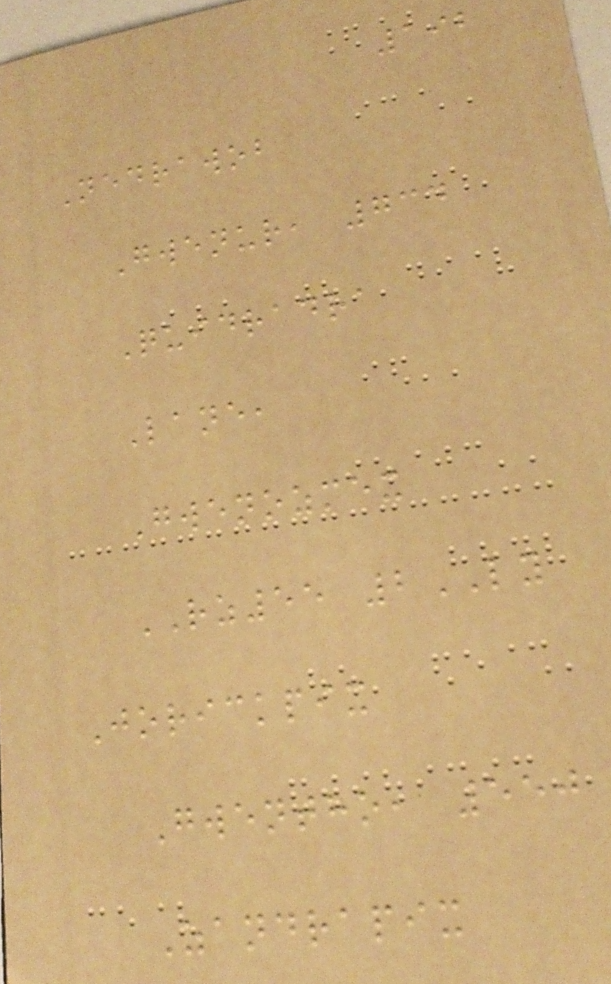192
Nedrawob
Gwenur, 734
Quidradra
Lane,
Gwenozmex
RZ55 2LY
Jorickpix
Gwentho, 550
Zandrapix
